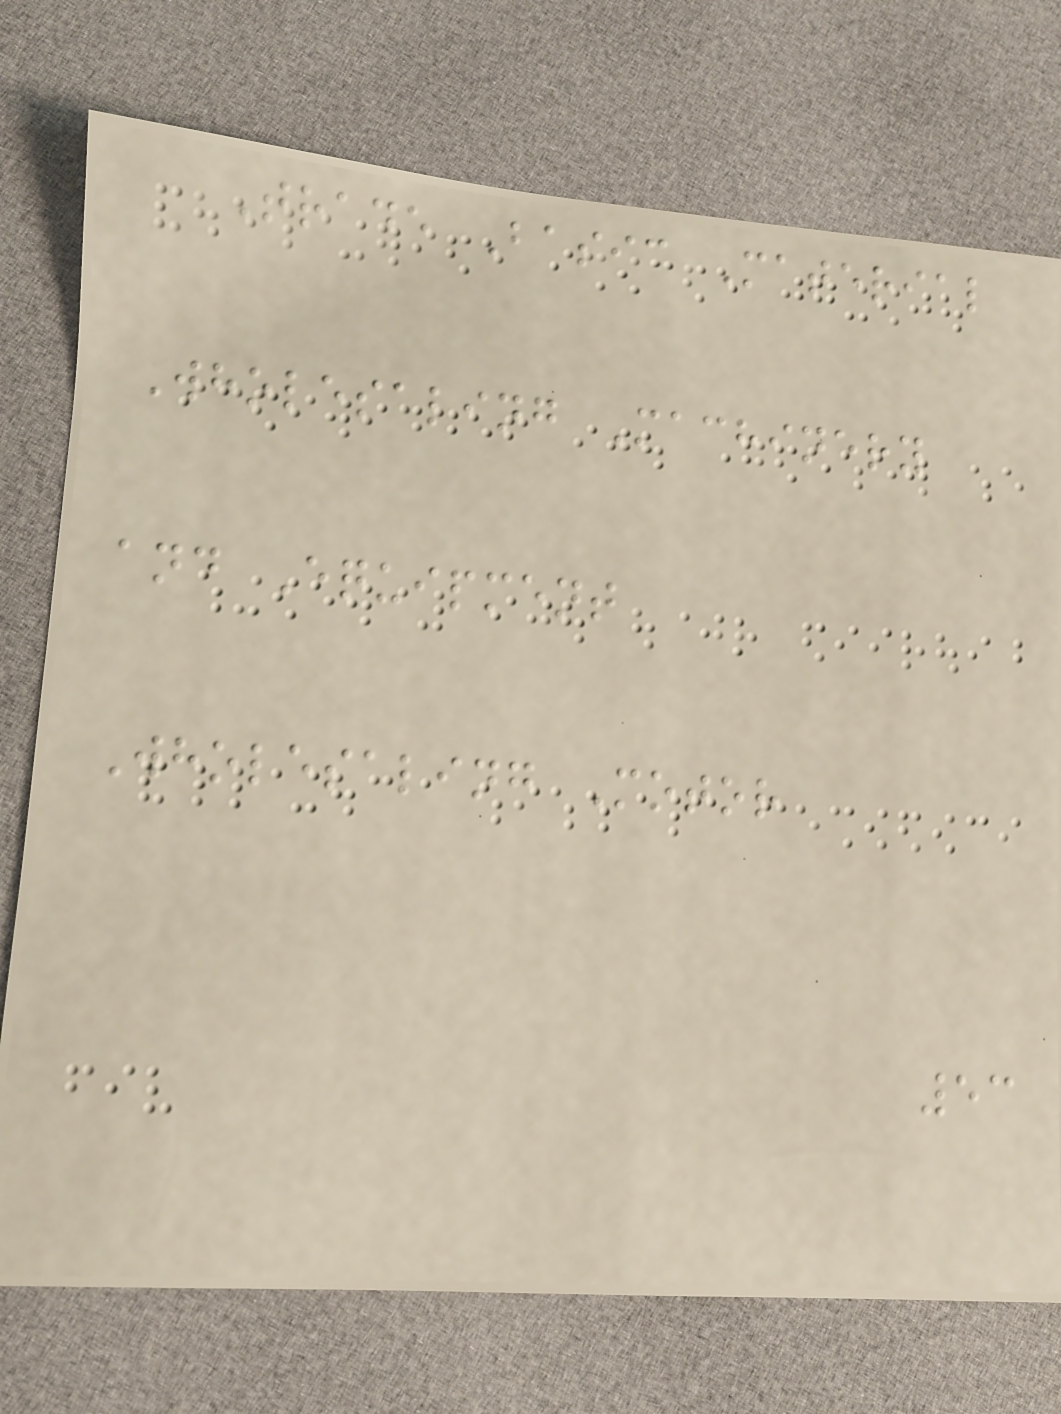Trade Basic Material
Wholesaling Machinery
and Equipment
Wholesaling Motor
53
